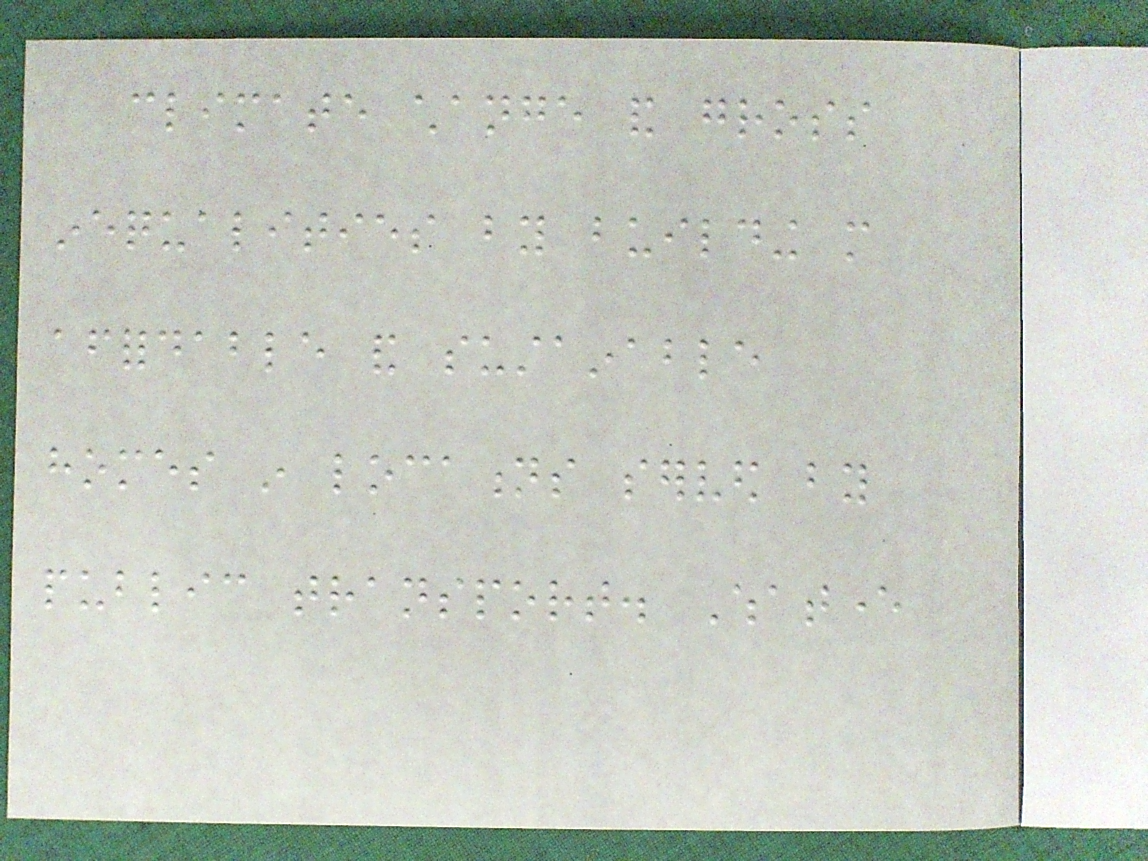climate change and gross
inequalities by building more
affordable and sustainable
homes in locations served by
public transport. Whatever
